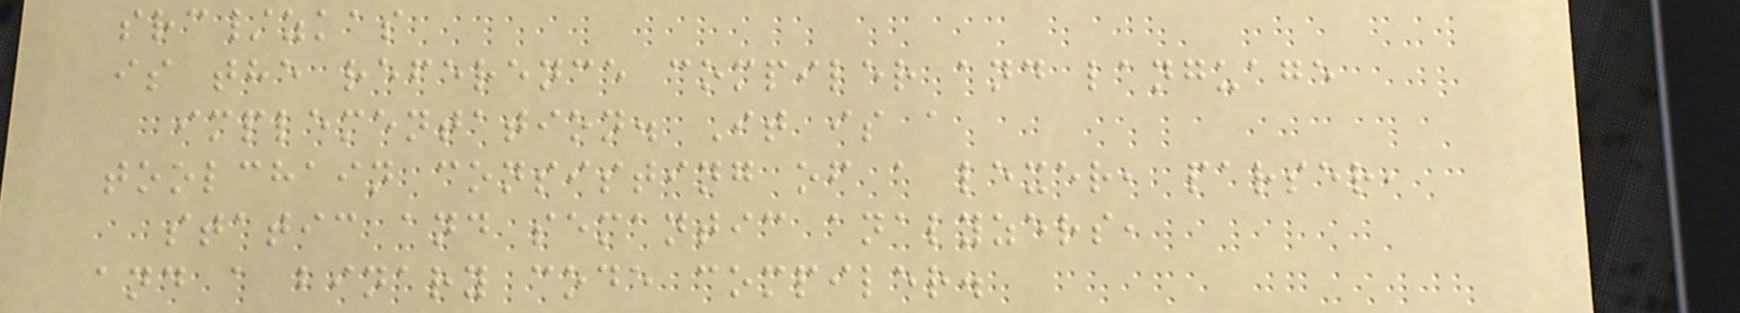src/zkas
is the reference compiler and language
implementation. It is a
toolchain consisting of a lexer, parser,
static and semantic analyzers,
and a binary code compiler.
